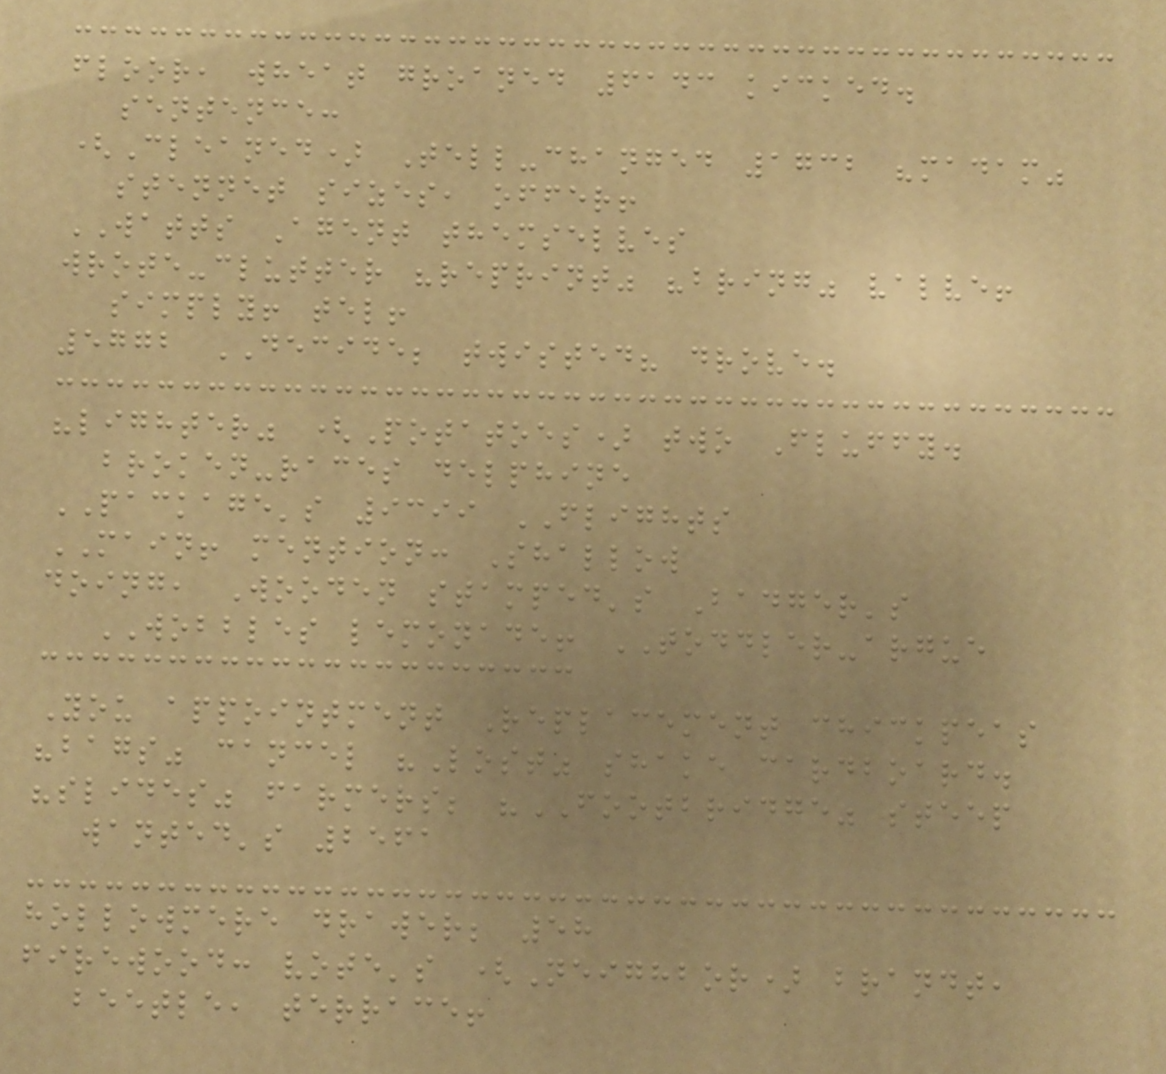floor, wheat groaned 6143 kicked.
sentence:
(Cleaned) Tell-changed 1732 "madam"
stennet sizes, offer!
WATTS Agent themselves
wrote-clutter "reprint" "bring" valve!
simply! tel!
5772 DECIDE; twisted? drove.
"lighter" (Potatoes) two Fluffy.
broken-races delphine
PACKAGE's 9399 FLIGHTS
MAIN! mention: Shallow
doing, Wooden stamped's Badger's
WOBBLES lemonade! TODDLER-argue
You appointment Replacement chickpeas
"bags" cancel "Lost" shake cardboard.
"slides" farmers; "FOOTBRIDGE" steep
wanted's 2561
hollowmere drawer; 58
firewood: vote's (Neighbor) brandt,
beetle, terrace!
